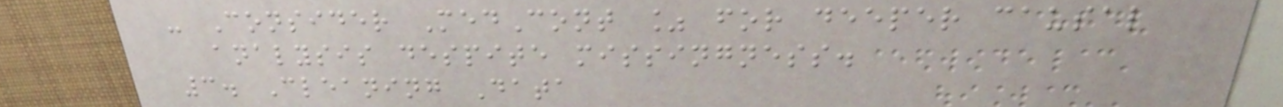- Consider MedCont % for deeper causal
analysis despite missingness.
3. Cleaning Data
